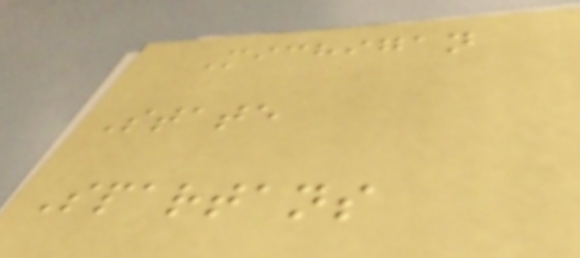Michigan
State
Spartans
